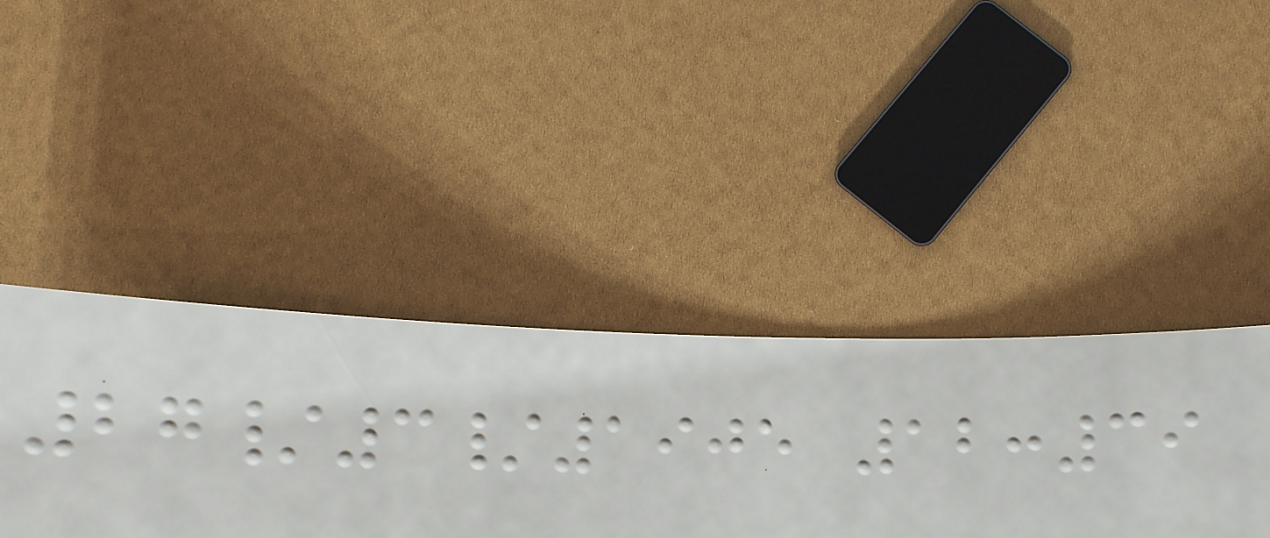27/3/1905 12:39
